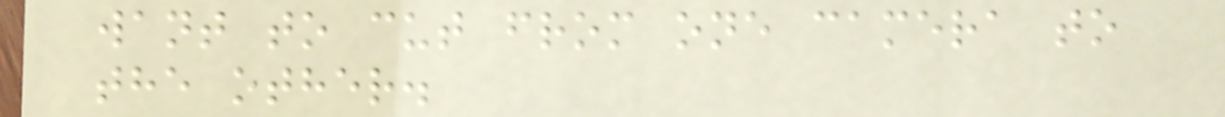want to cut from one camera to
the other.
